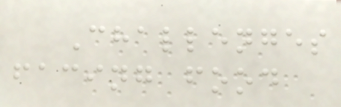Challenges
facing food
